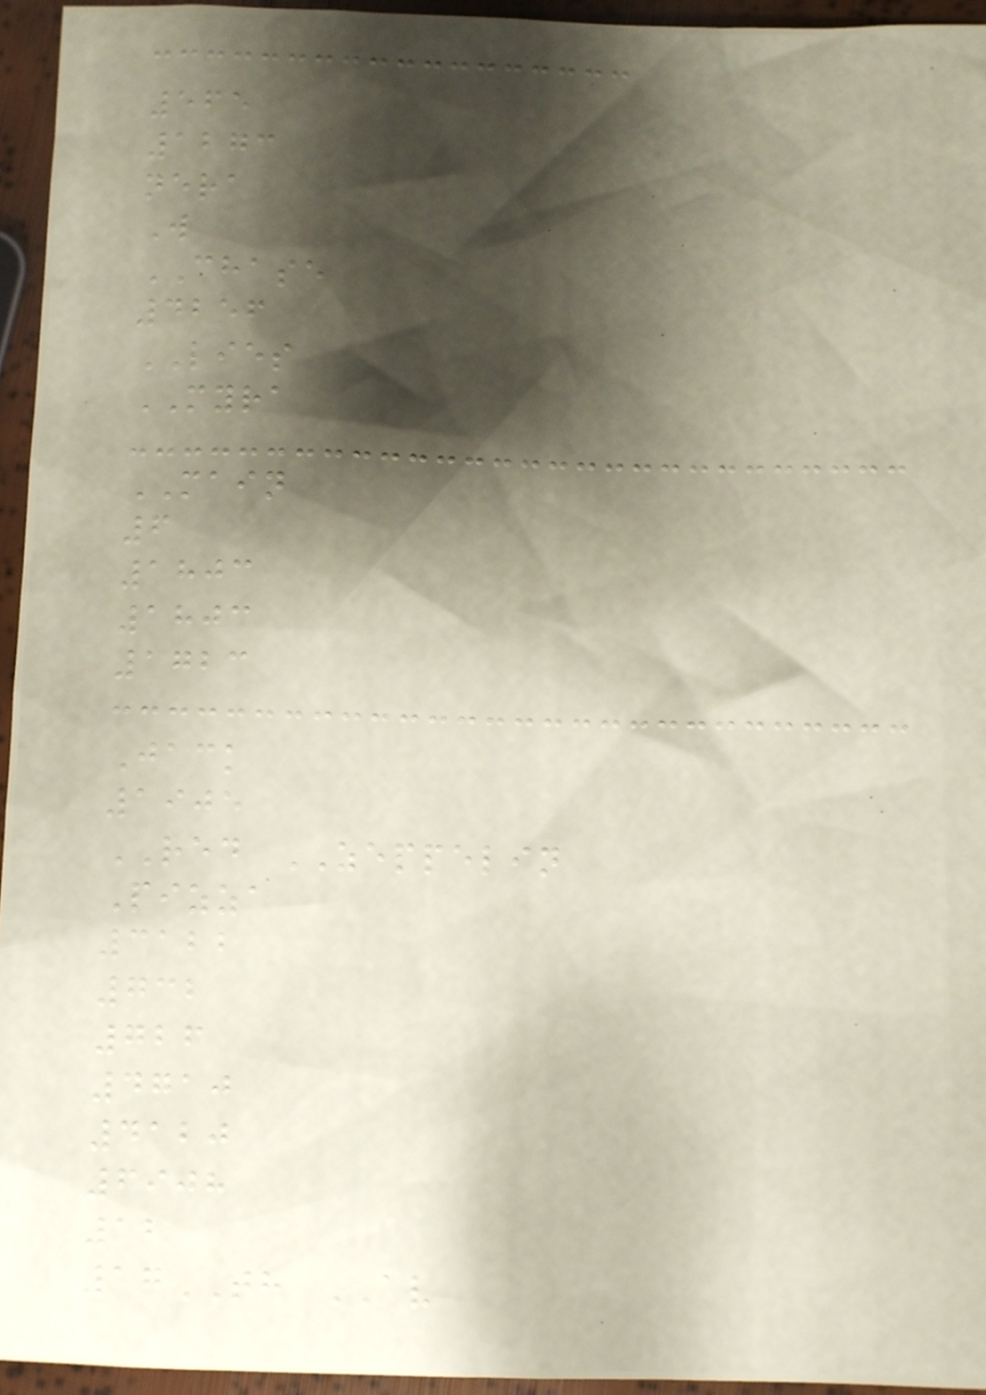565
1273
nera
W
CHASE
4256
LIES
MYRA
MAIN
6
1803
1803
1723
Jack
1905
RED ZEPPELIN
Pizza
3122
732
726
4710
4120
6908
12
17TH AV
